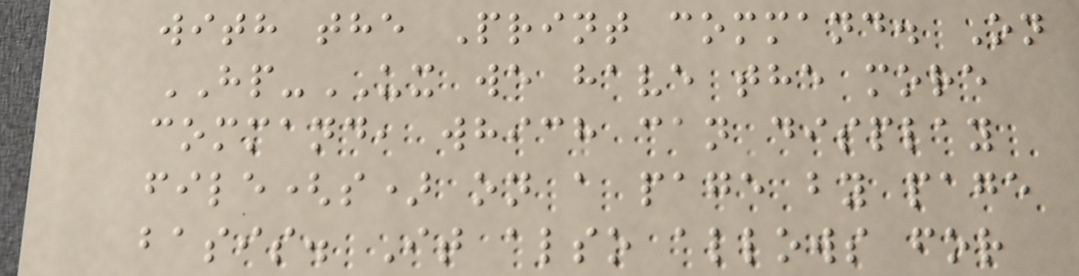with the Print command. On
HP-UX we have the more
command, which can display
file(s) on a page by page
basis. It also allows for
